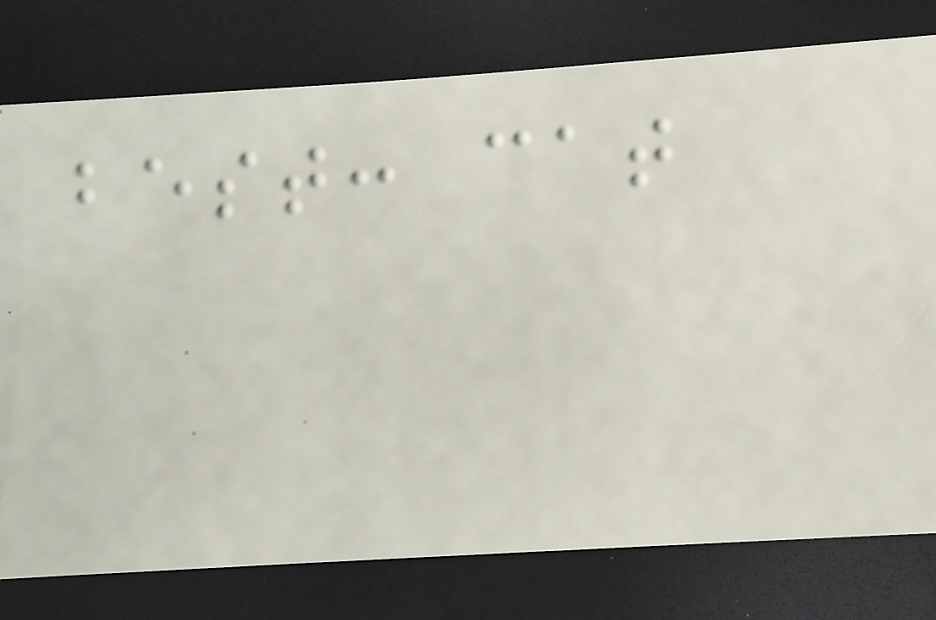best: cat
